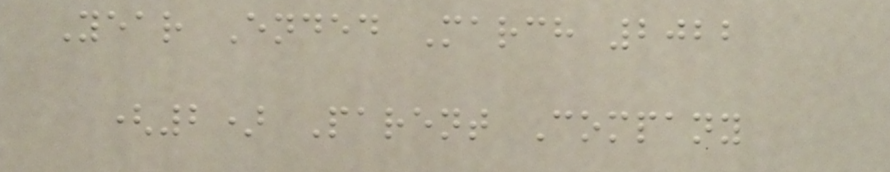Year Ended March 2022
(2) Parent Company
